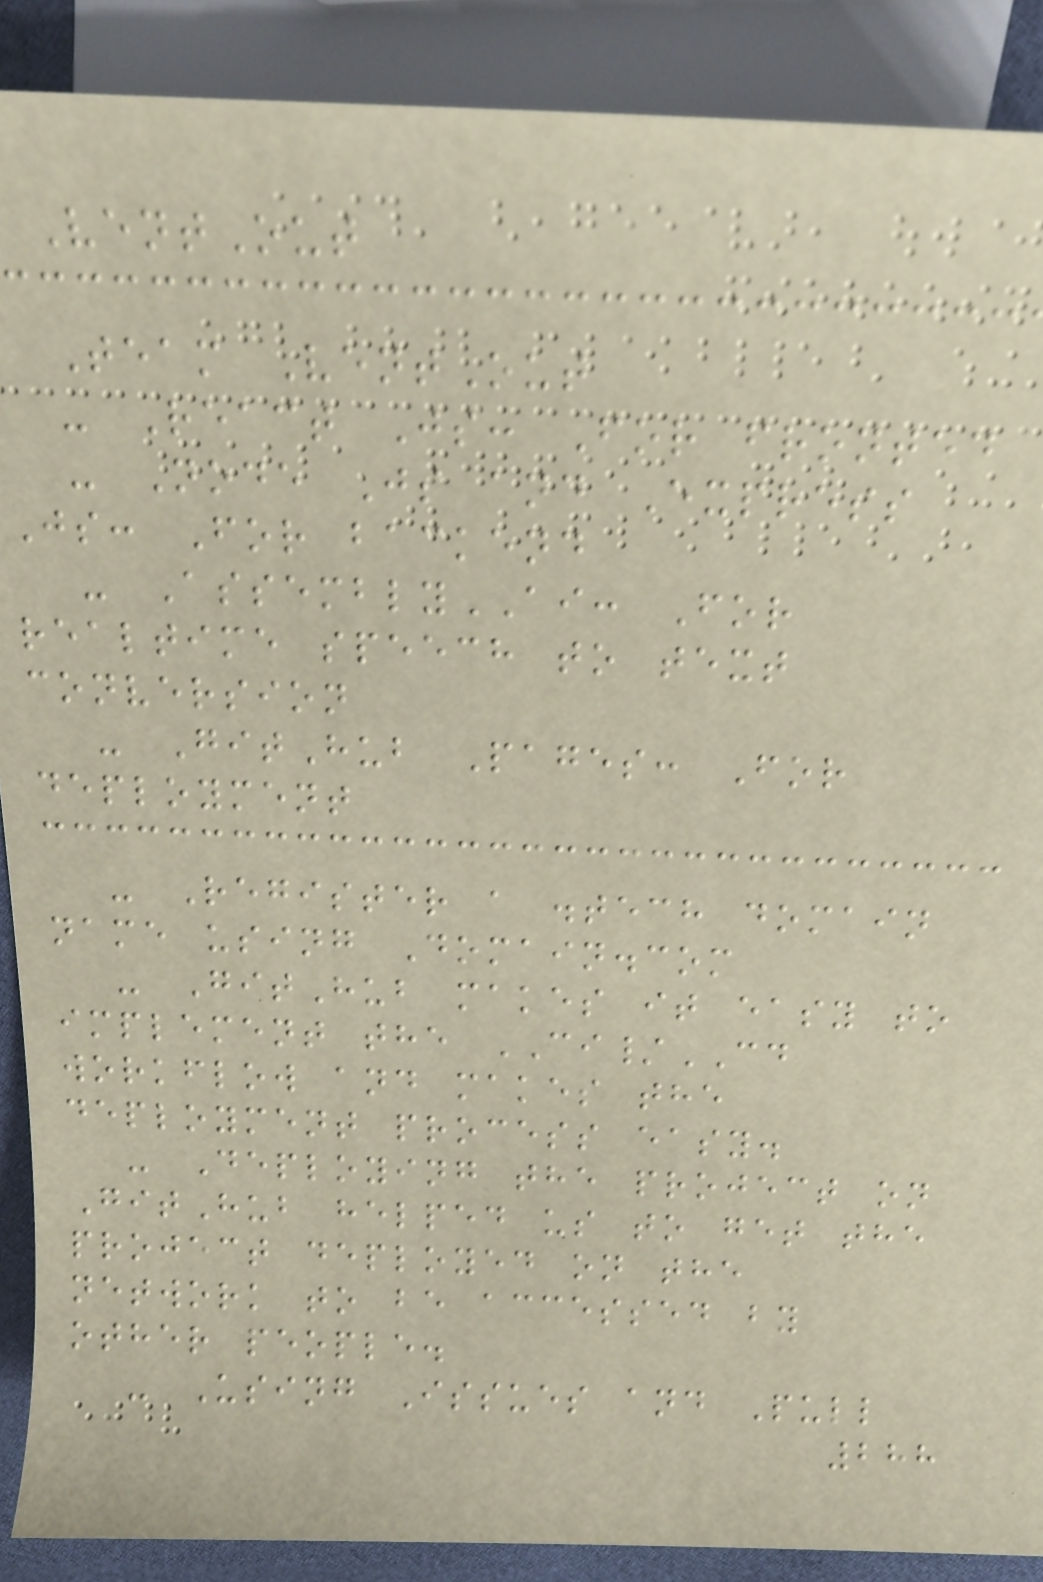VentOut
Team VentOut
- React Js: For fronted
- Node Js and Express
Js: For backend
- AssemblyAI: For
realtime speech to text
conversion
- GitHub Pages: For
deployment
- Register a .tech domain
name using Domain.com
- GitHub makes it easy to
implement the CI/CD
workflow and makes the
deployment process easy.
- Deploying the project on
GitHub helped us to get the
project deployed on the
network to be accessed by
other people.
- Using Issues and Pull
288
